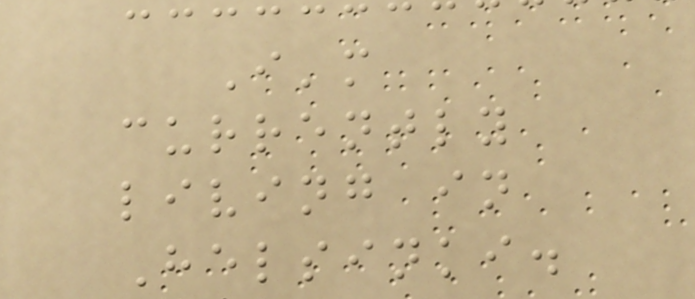I'm
currently
living in
Helsinki.
